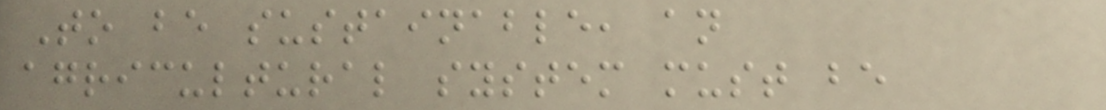To be sustainable, an
agricultural system must be
